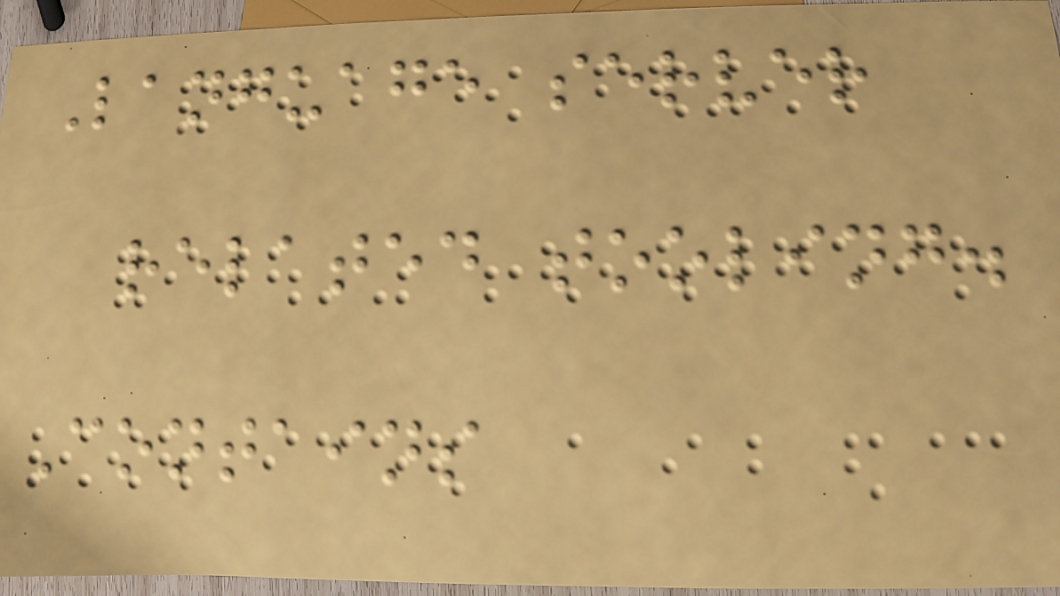Language server
related tooling.
Contains
